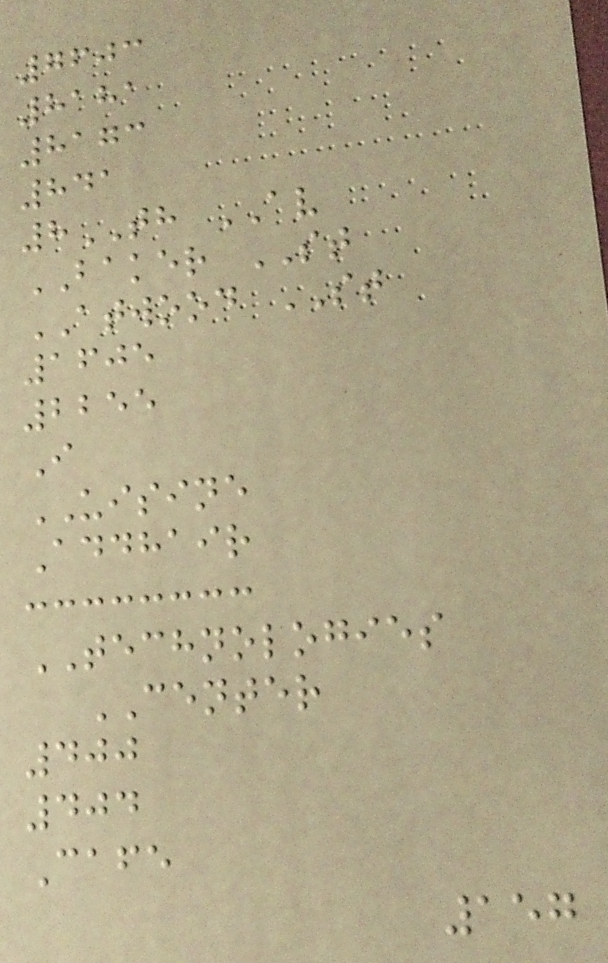7603
8181
8173
841
8TH AV
BAKER ST
ATWOOD ST
1605
2255
I
UISINE
Addhair
TECHNOLOGIES
CENTER
400
404
Cafe
157
